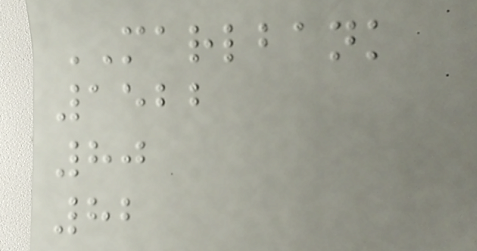MARLBANK
1522
80
82
